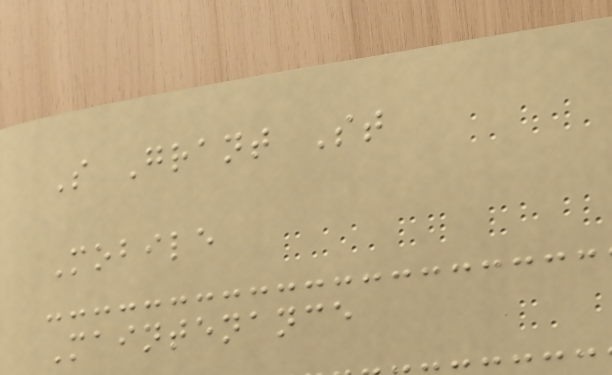S Grant St
Mobile
Maintenance
